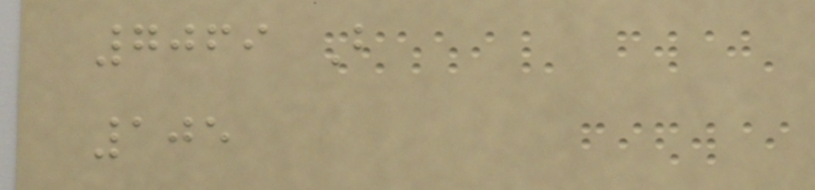7069 B
105
